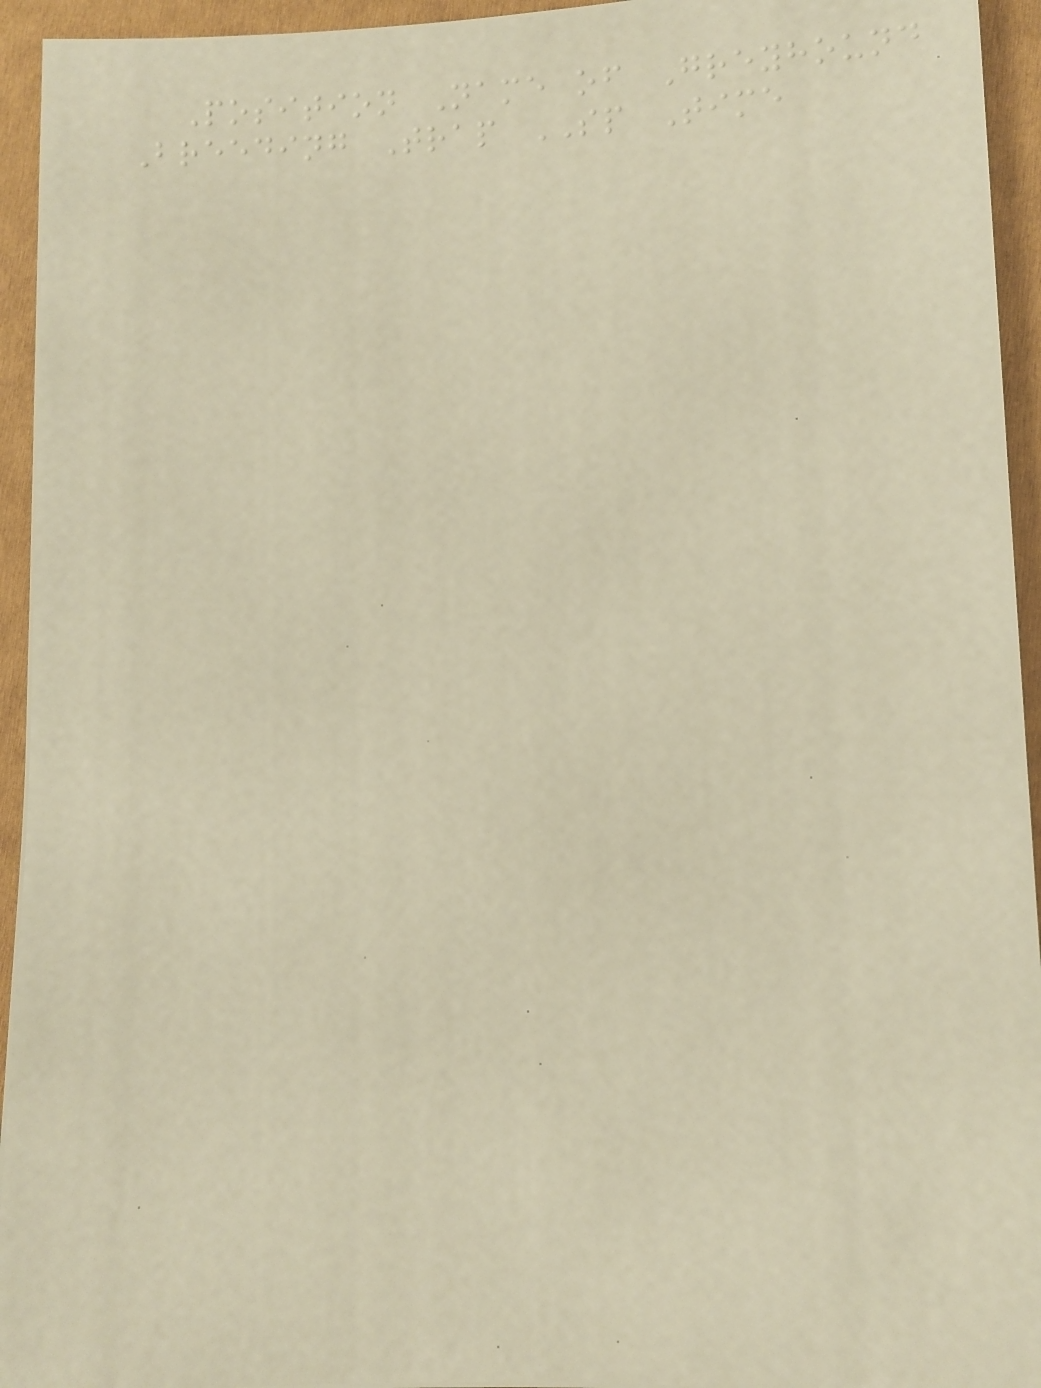Position Name of Greyhound
Breeding Trap SP Time
